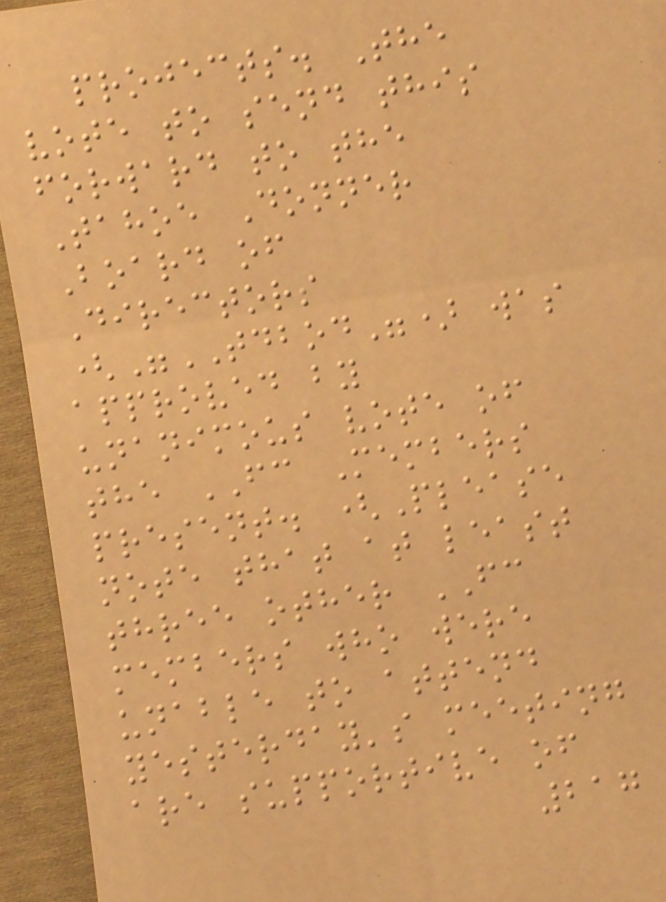projects. The
vote to send this
forward to the
Tahoe Donner
Board of
Directors
("TDBOD") was
approved by
unanimous vote of
the FC Members
present. (Please
note that at least
three other FC
members who were
unable to attend
yesterday's meeting
are supportive of
217
